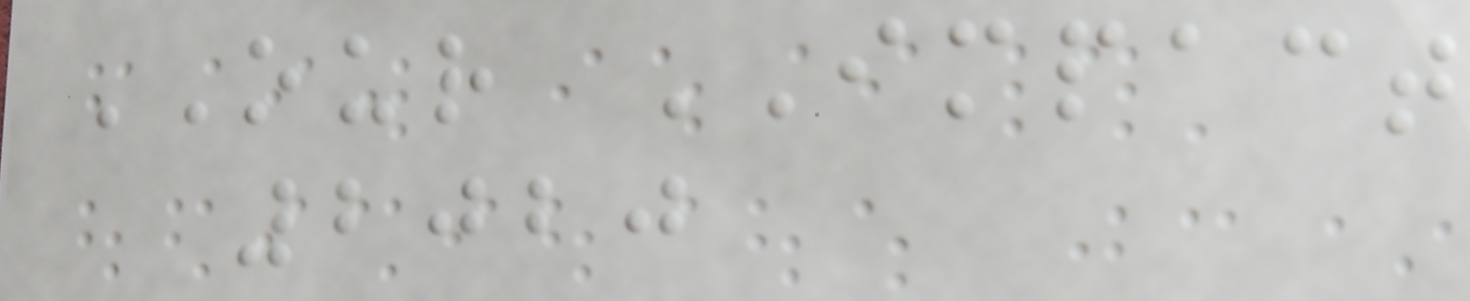OUR IMPACT
2020
